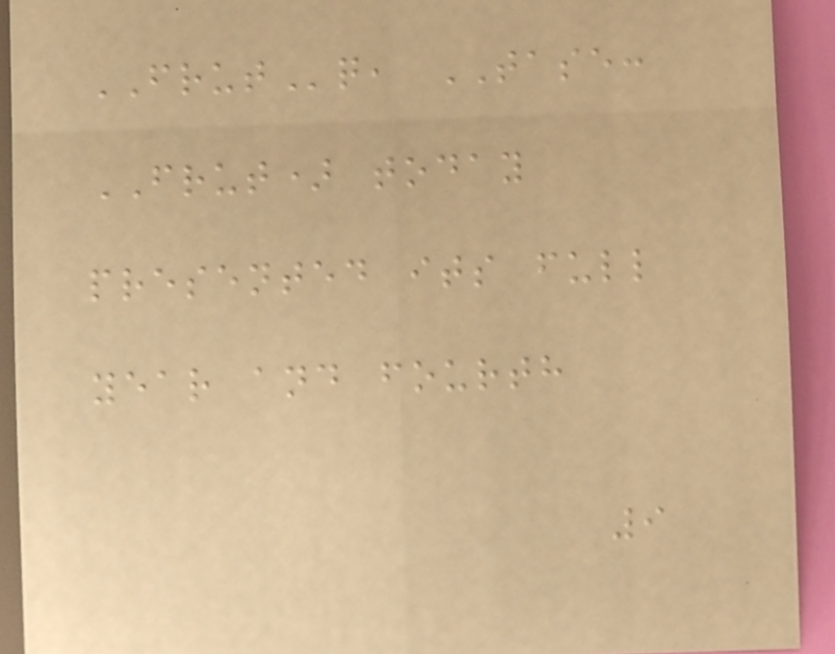FRUTq, TASE:
FRUT) today
presented its full
year and fourth
9
